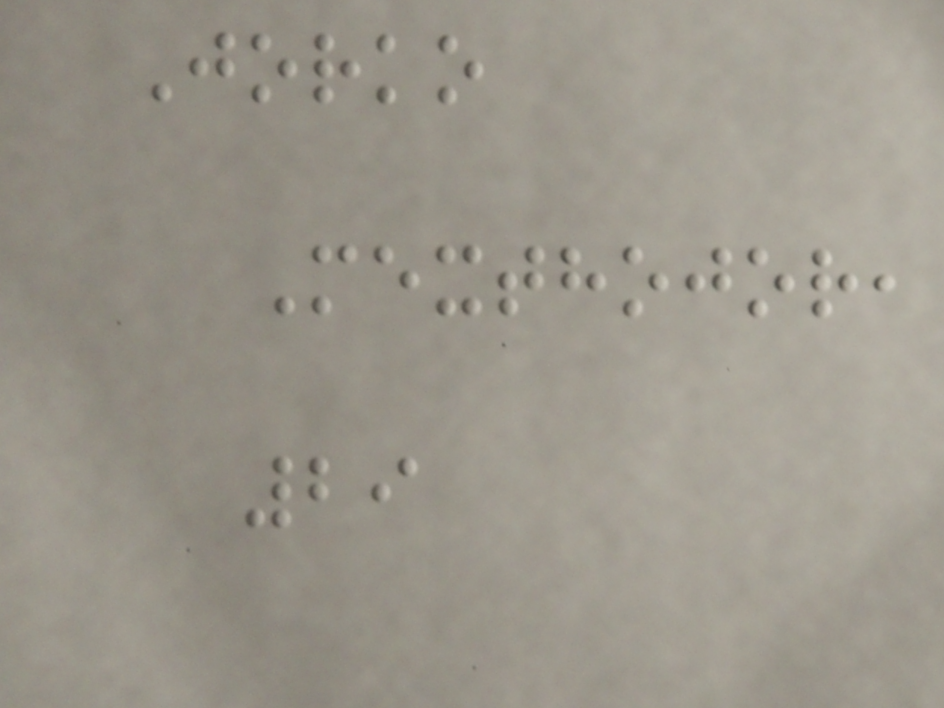Jorko
Mexthojor,
29
